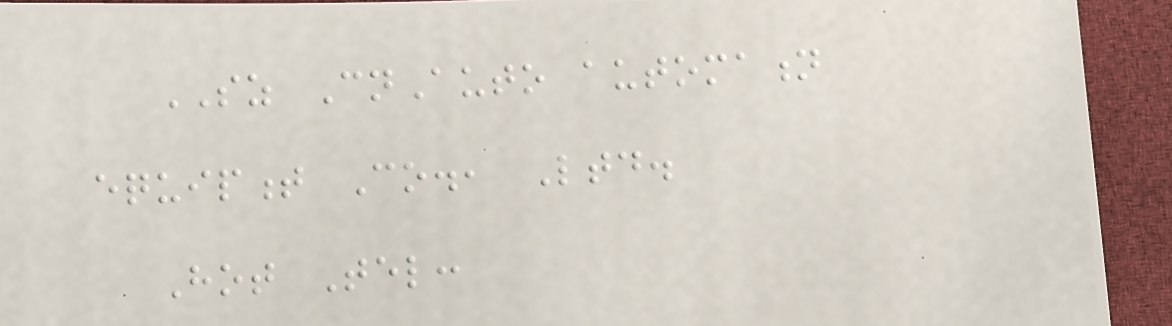SZ CnAuto automation
equipment Co., Ltd.
Hot Tel:
